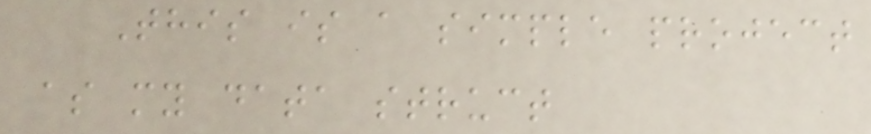This is a simple project
as my data struct
